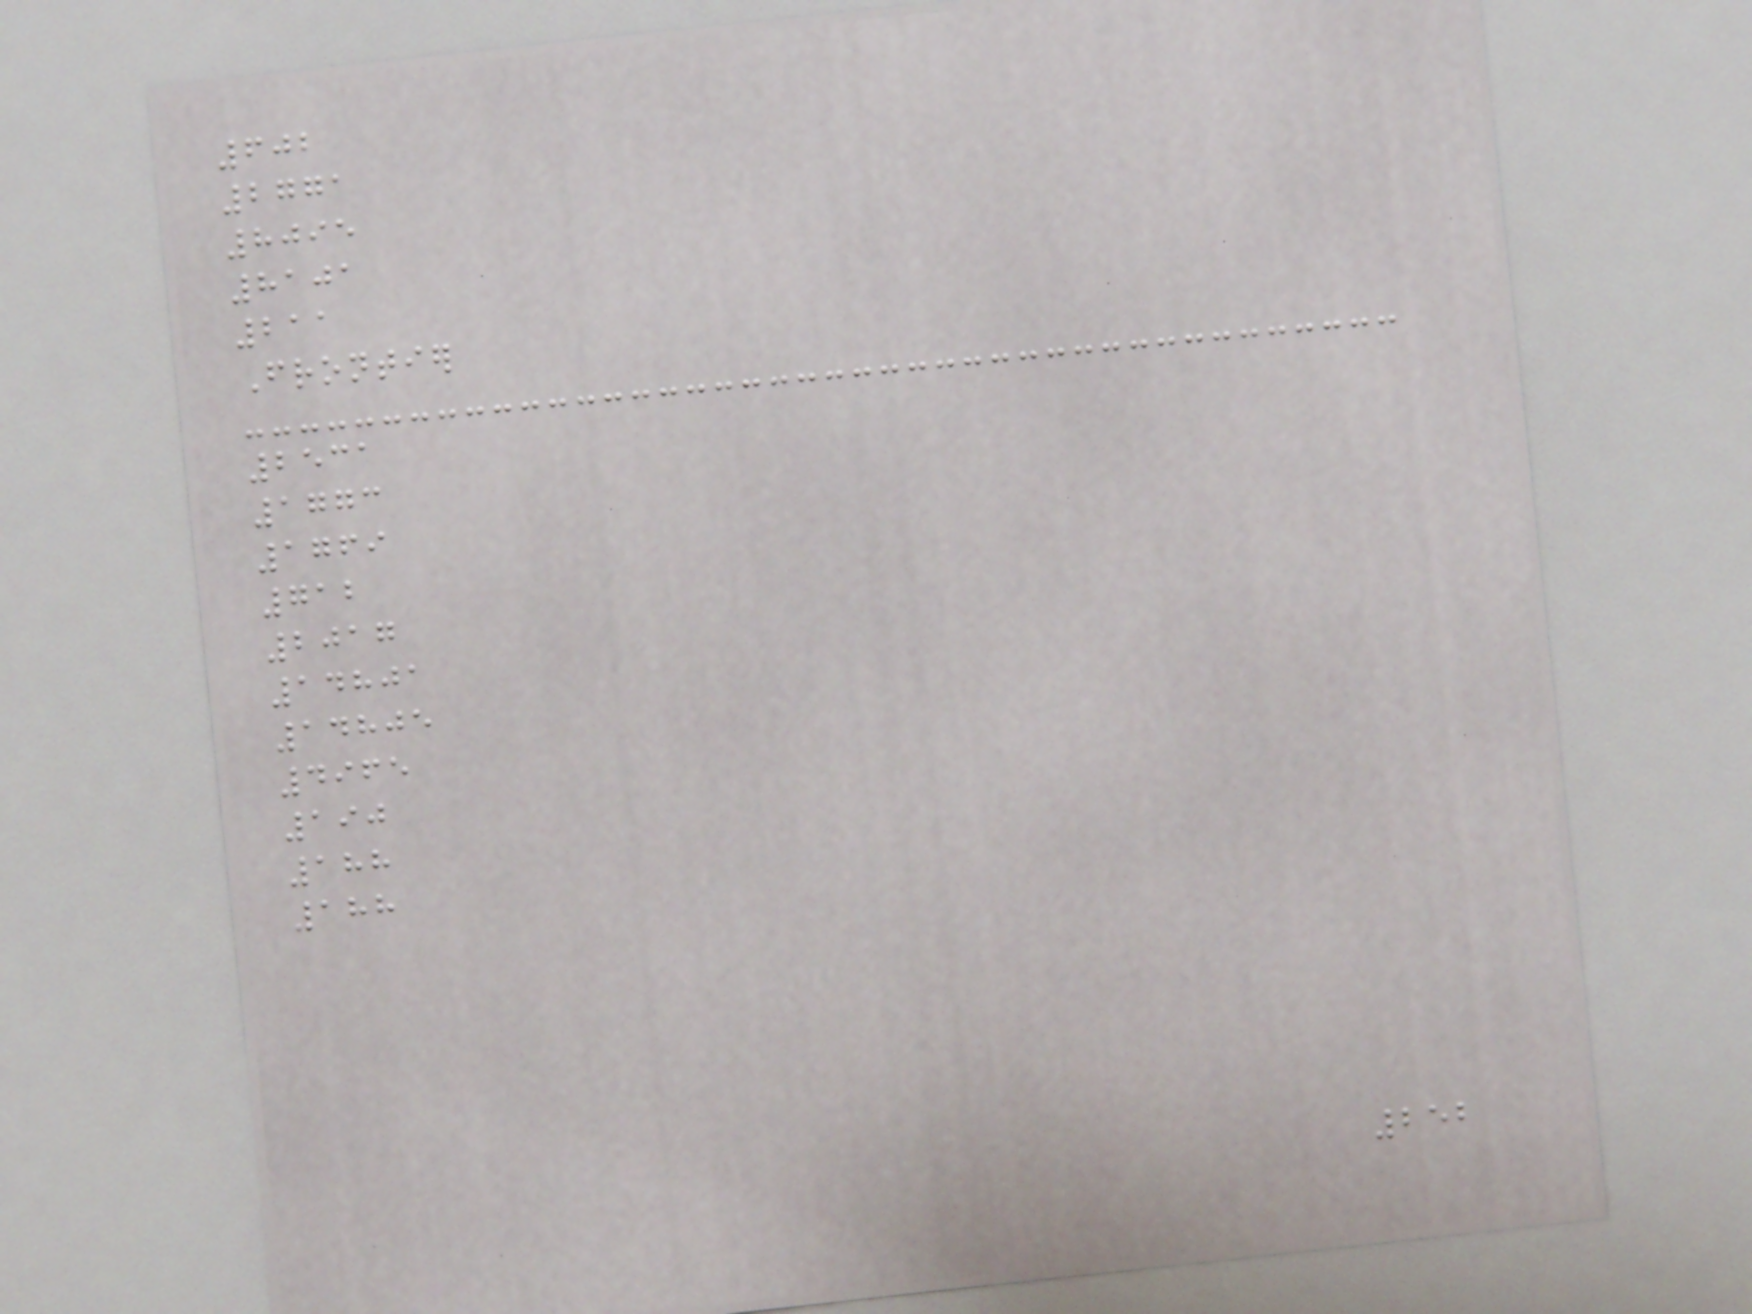602
2771
8095
8101
211
Frontier
2531
1773
1769
712
2017
14801
14805
4965
190
188
188
252
